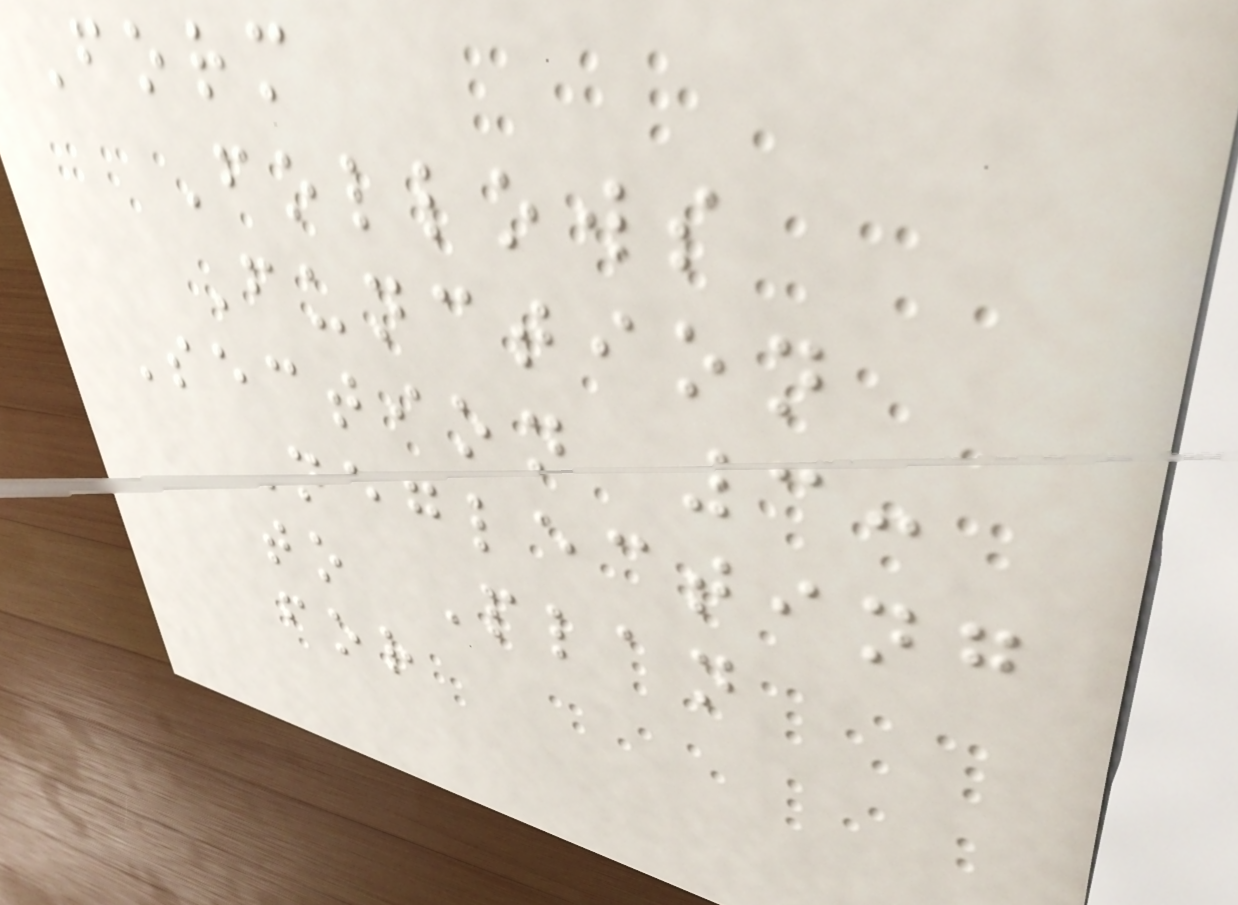Form
Follows
Function
Section 3:
Neglecting
to Plan
for
